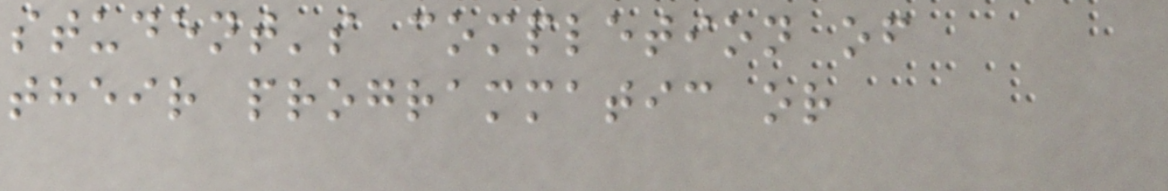student's completion of
their programmatic or
